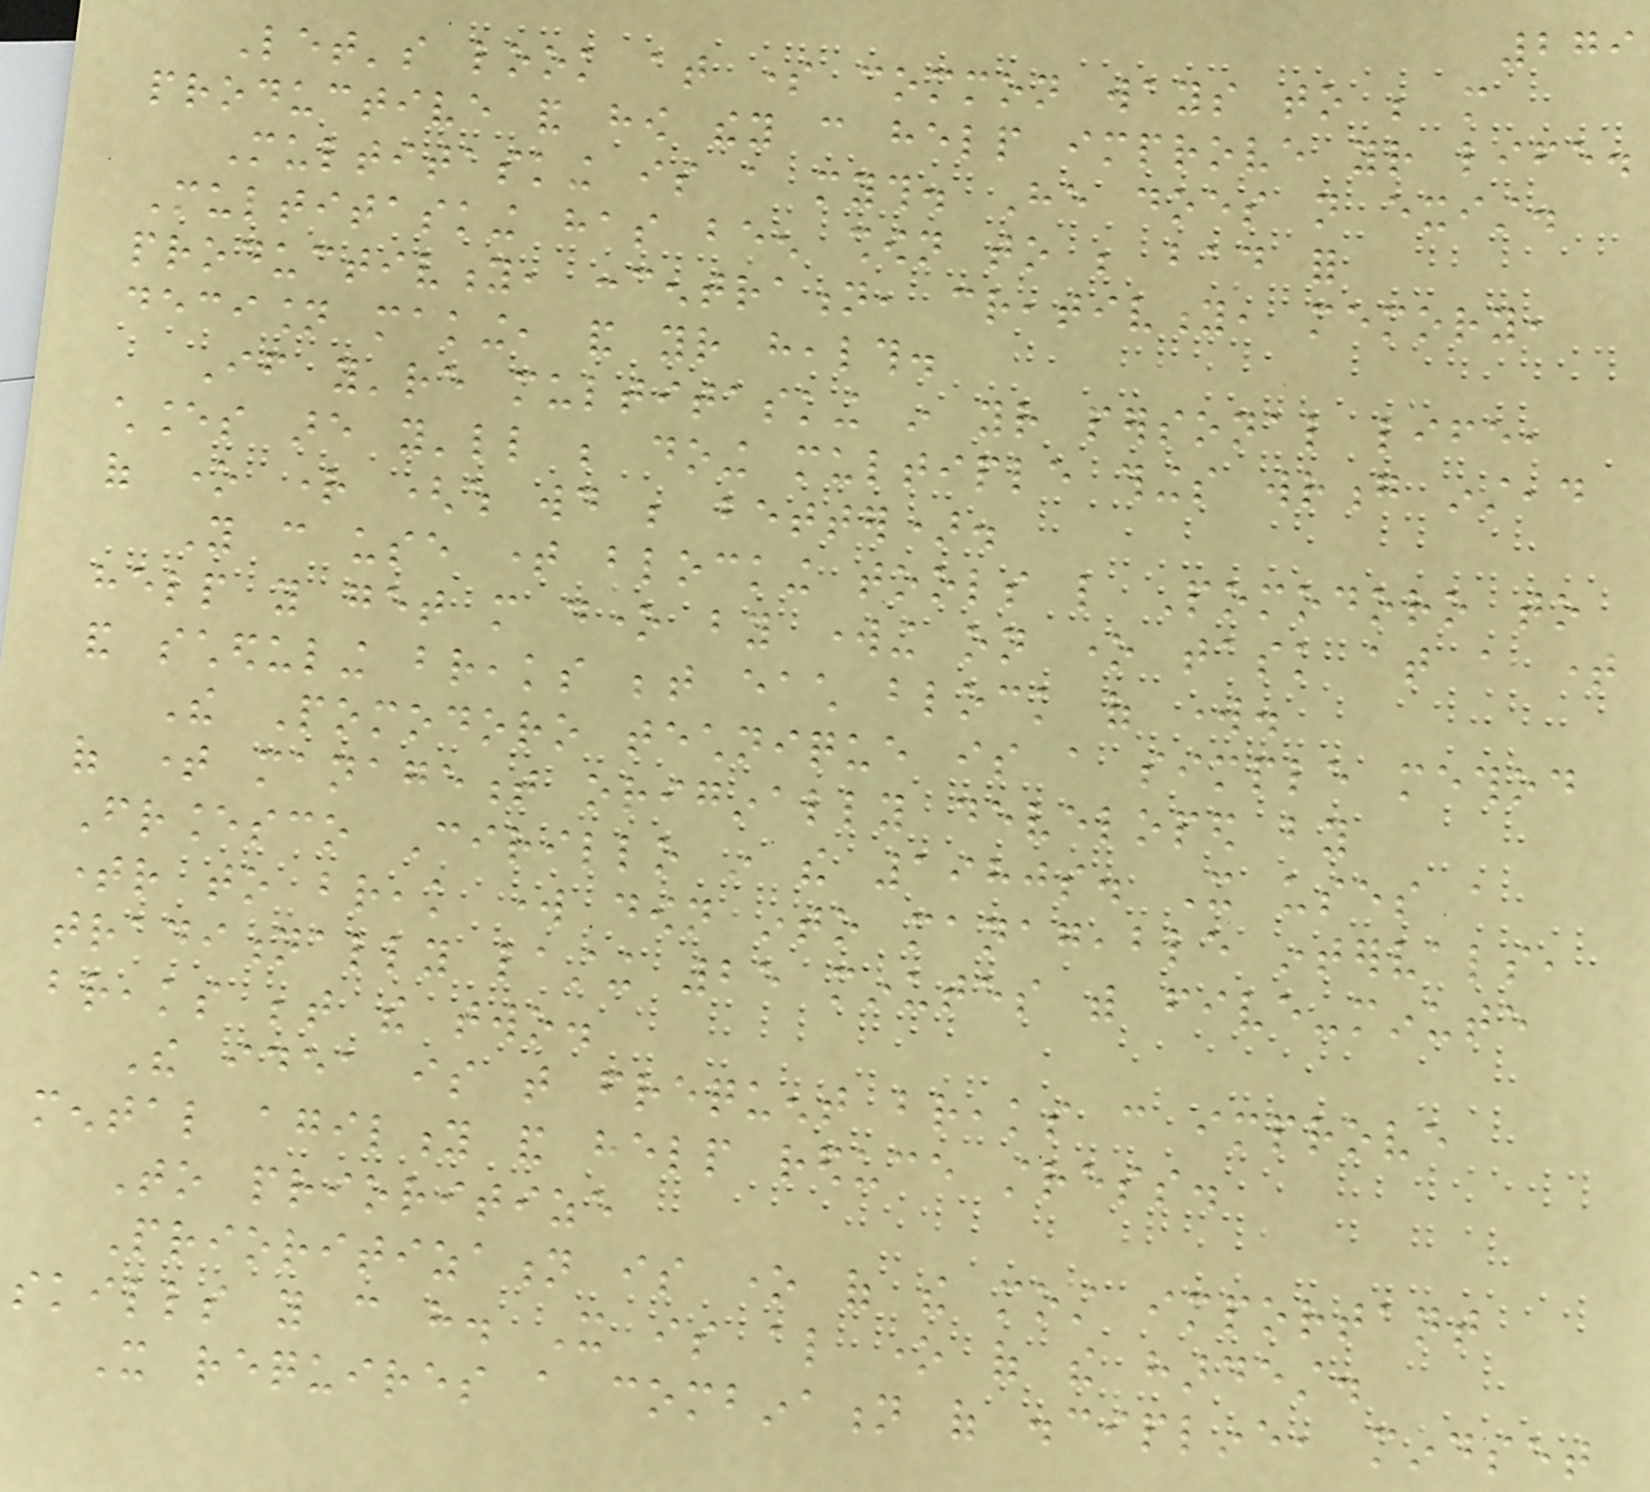279
Let's look at some common ways to be more
productive and how they can help improve your life.
Multitasking is a myth. He does not exist.
Multitasking has been shown to be bad for
productivity, concentration, creativity, memory,
decision making, and your health.
If you're multitasking in your personal life,
chances are you'll be doing multiple things wrong instead
of one right (which would be better).
You can use time blocking tools like Pomodoro to
help you get more done by working on one task at a time
and scheduling breaks between each block of work.
The Pomodoro technique is a simple method
of time management originally developed by
Francesco Cirillo in the 1980s. It uses a
timer to break work down into manageable intervals,
traditionally lasting 25 minutes with five-minute
breaks between the two.
The idea is that frequent breaks can improve
mental agility and help reduce stress.
To prioritize
Prioritization is one of the most important
skills you can have. It is also one of the hardest.
It requires a combination of discipline, mindset
